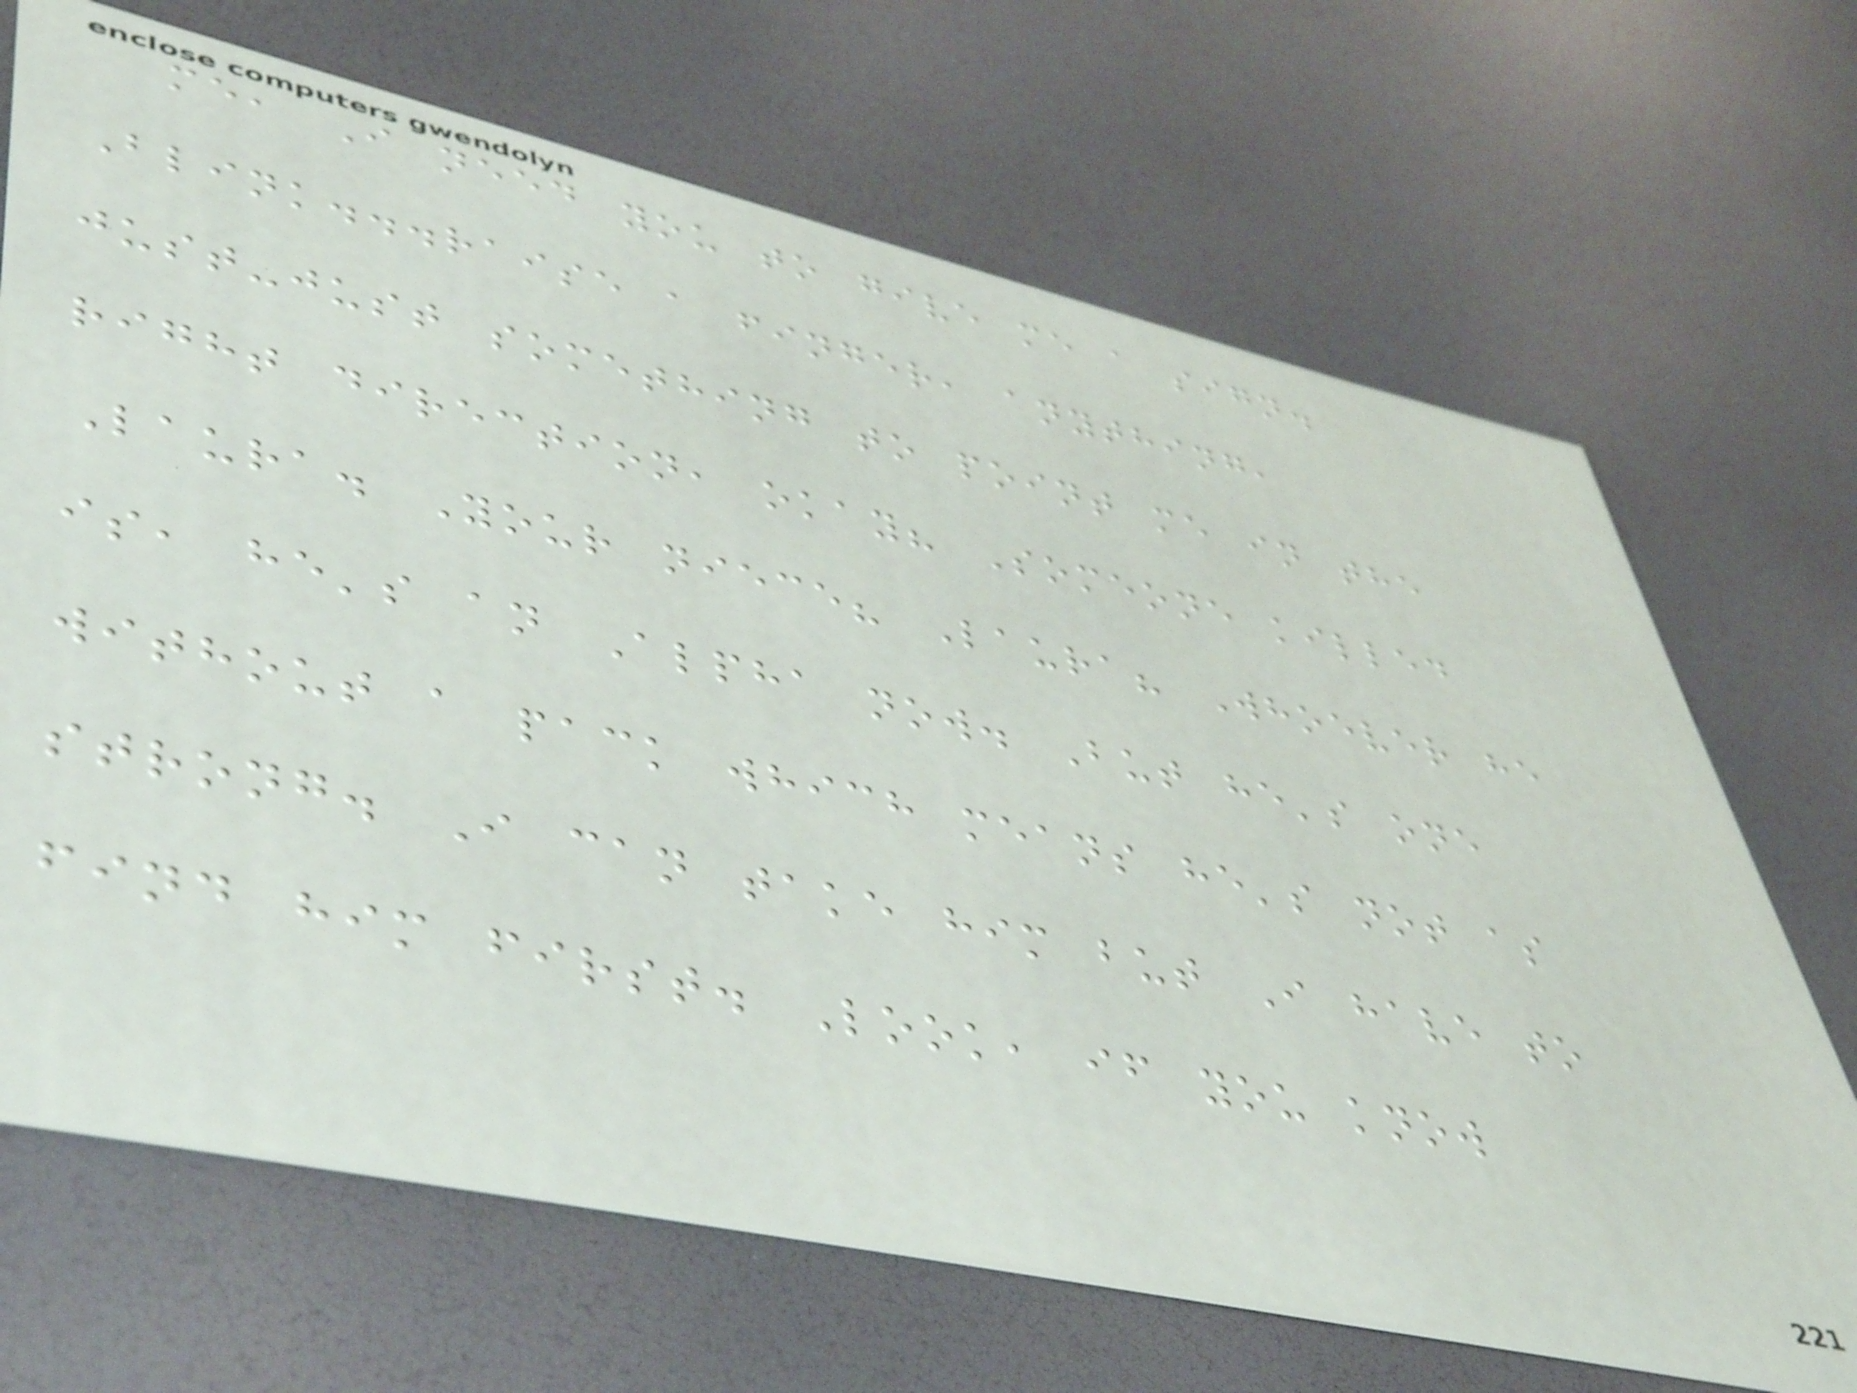me, I need you to give me a sign.
Blink...raise a finger, anything,
just-just something to point me in the
right direction, okay? Someone killed
Laura. Your niece? Laura? Whoever he
is, he's an Alpha now. But he's one
without a pack which means he's not as
strong. I can take him but I have to
find him first. Look, if you know
